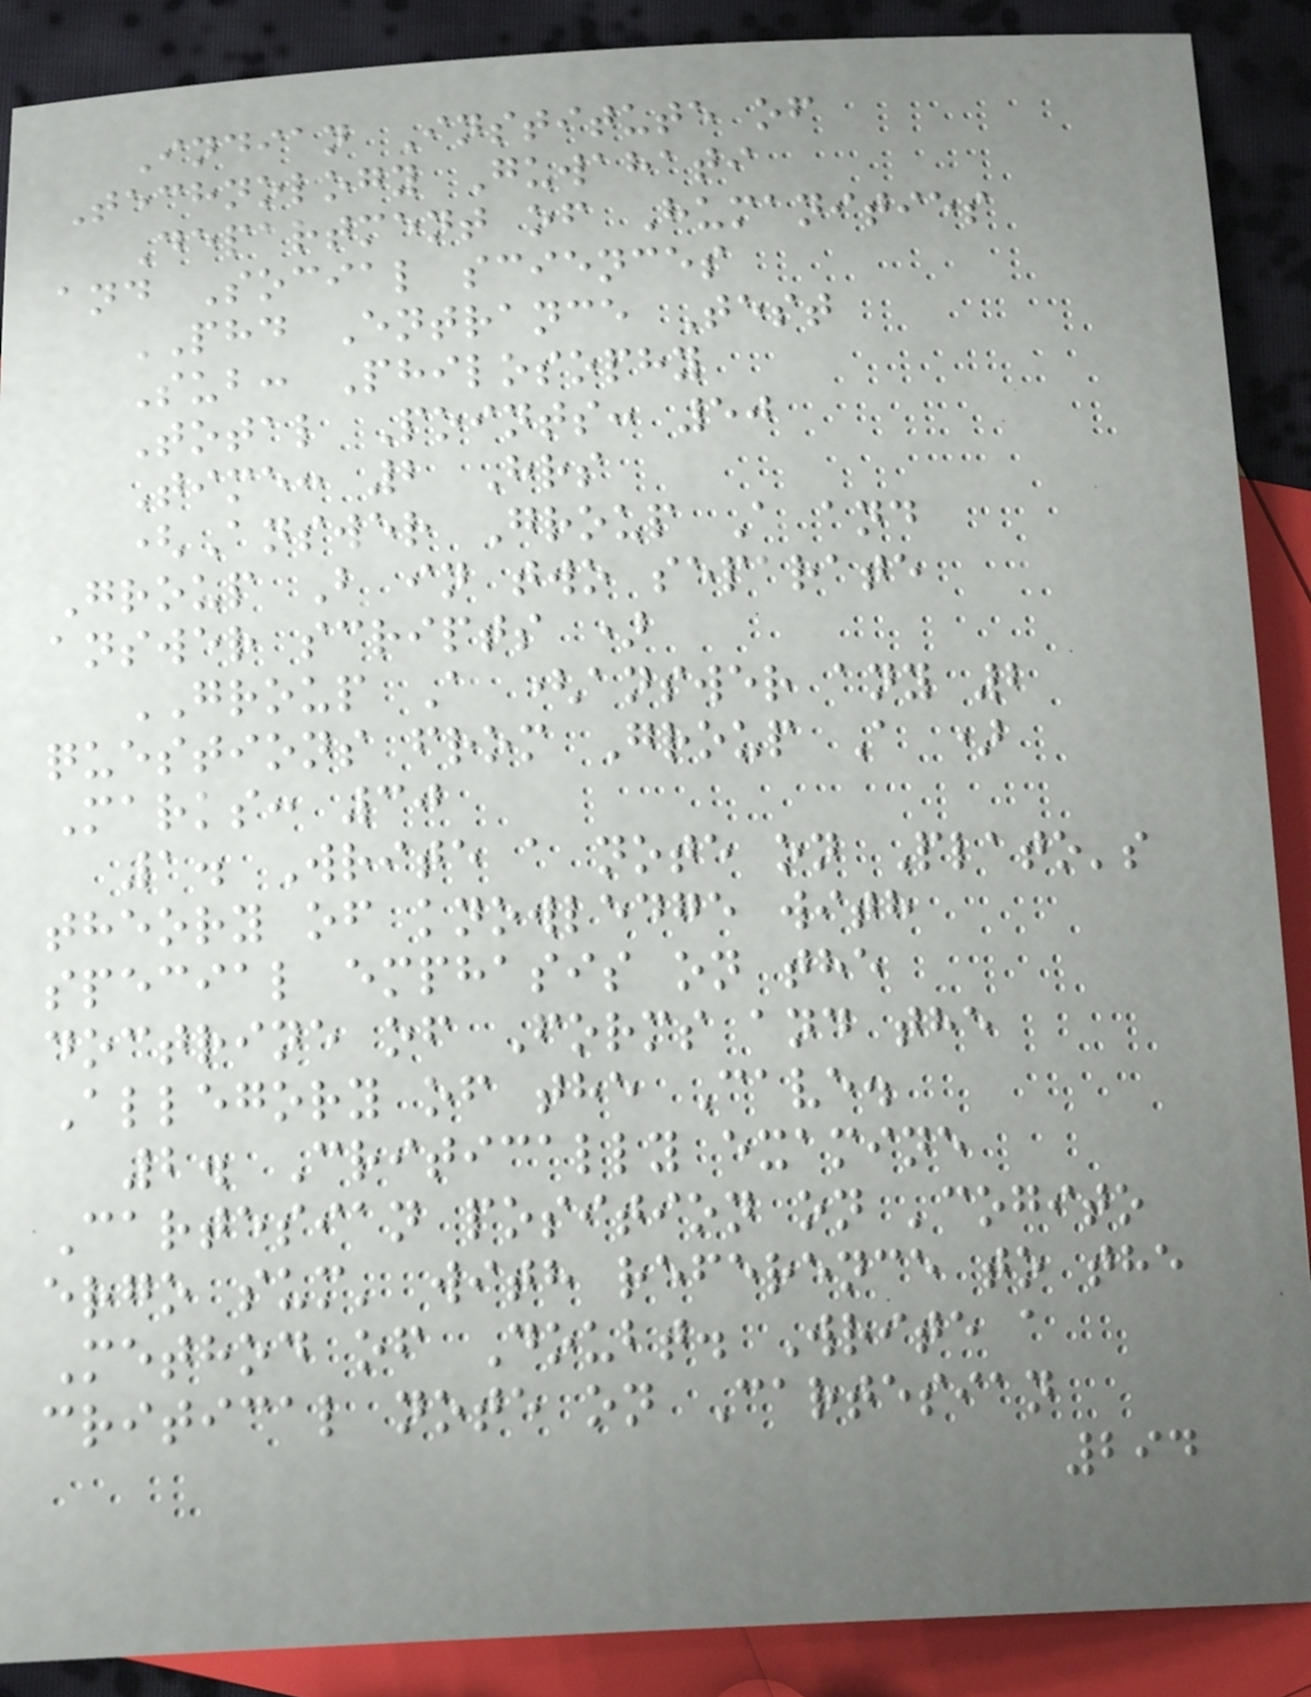Indian Institute of
Technology Guwahati
Department of Humanities
and Social sciences
PHD Entrance Test
Sub: Philosophy
Total Points: 50
Time: 2 Hrs
(Answer Group A and
Group B in two separate
answer scripts )
GROUP A (answer any 2
questions from Group A )
Marks: 30
1. Write a note on Plato's
theory of knowledge with
special emphasis on the
doctrine of Forms and the
Allegory of the Cave.
2. Critically examine
Cartesian position on 'cogito
ergo sum' with reference to the
Method of Doubt. Write a
critical note on Cartesian
294
